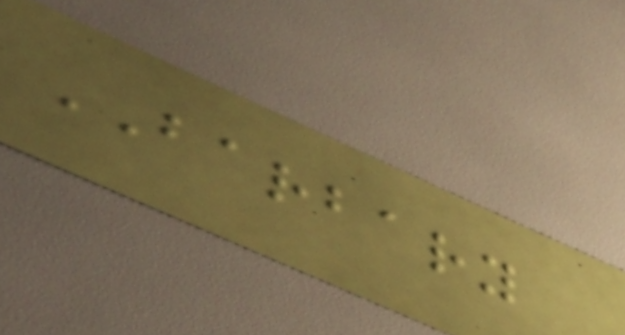BARBARY
